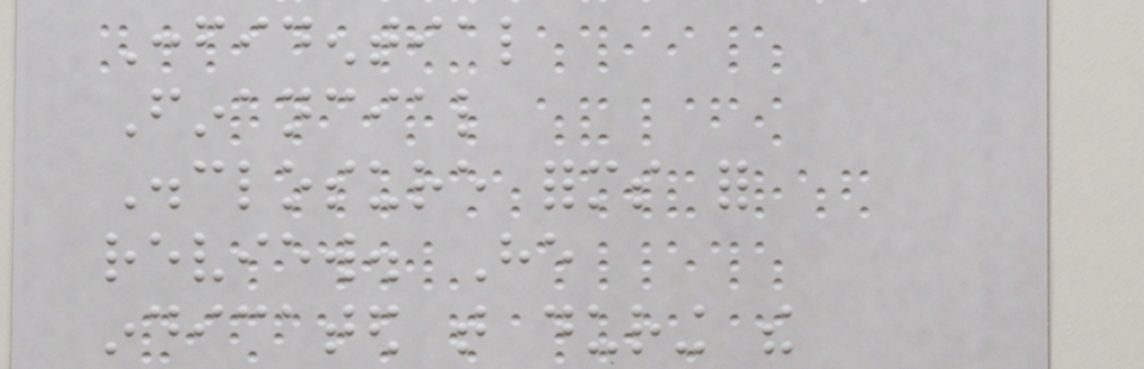Confidential
Financial
Disclosure forms for
review. He
indicated that during the
